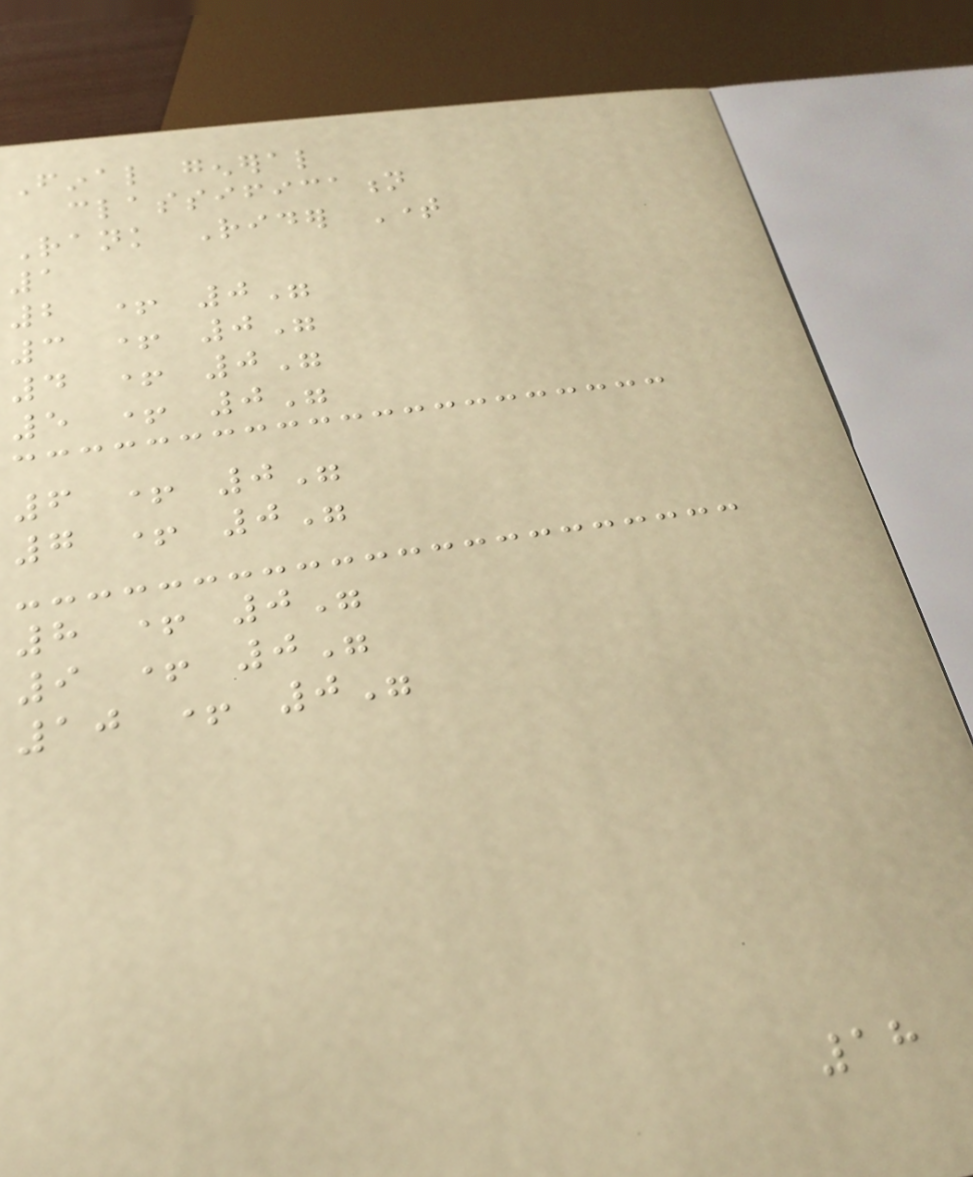Final general
classification
Rank Rider Time
1
2 + 0"
3 + 0"
4 + 0"
5 + 0"
6 + 0"
7 + 0"
8 + 0"
9 + 0"
10 + 0"
18
